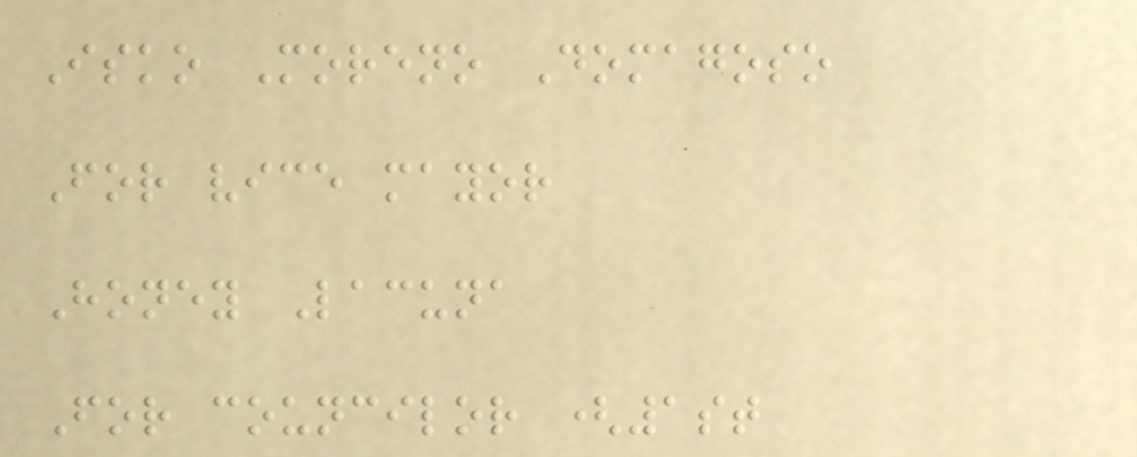Isko Moreno Domagoso
For vice mayor
Honey Lacuna
For councilor (1st
